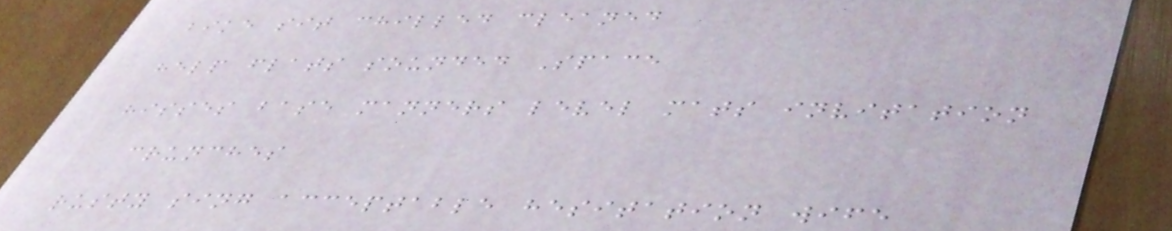bike sit chilled cleaned
help flats sounded Space
hisses base manners level mats invitation
crunches
rusty sing acceptable hesitation wife
